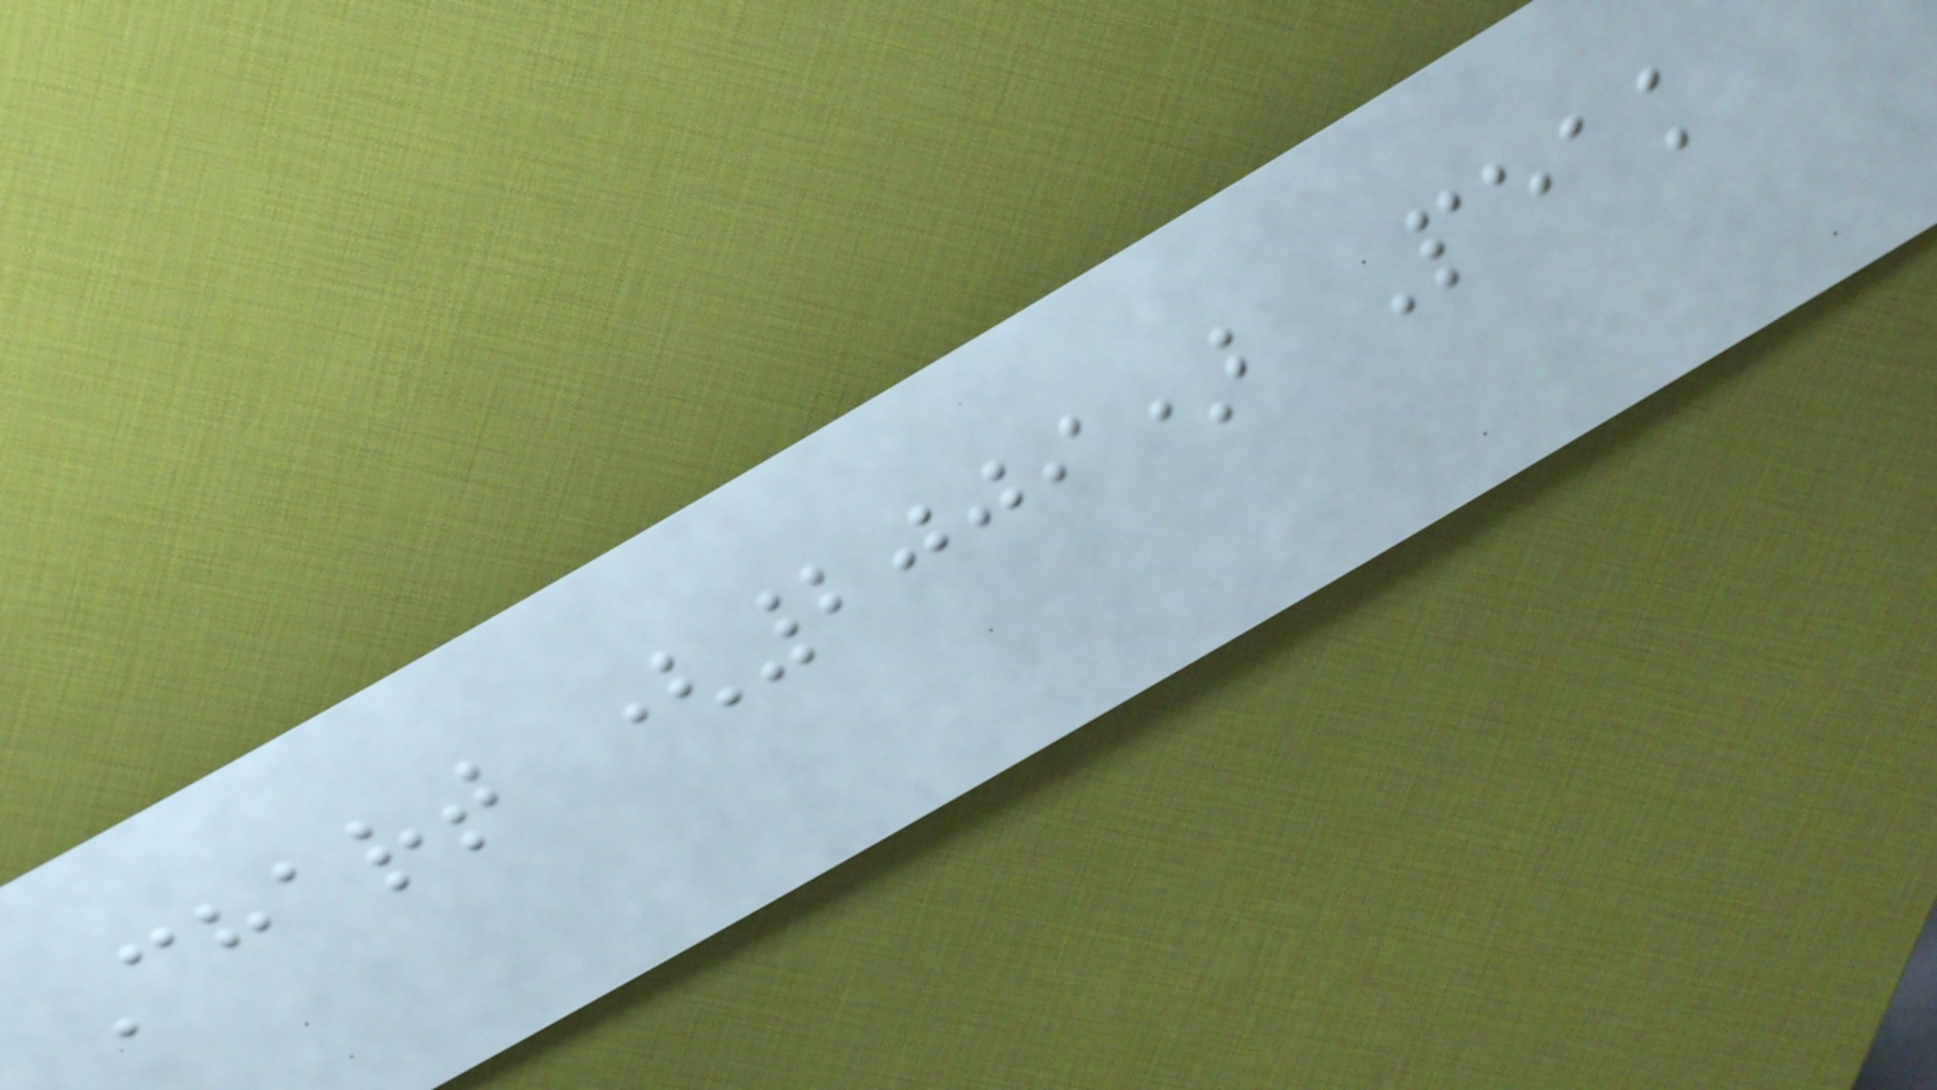Chart (2009) Peak
